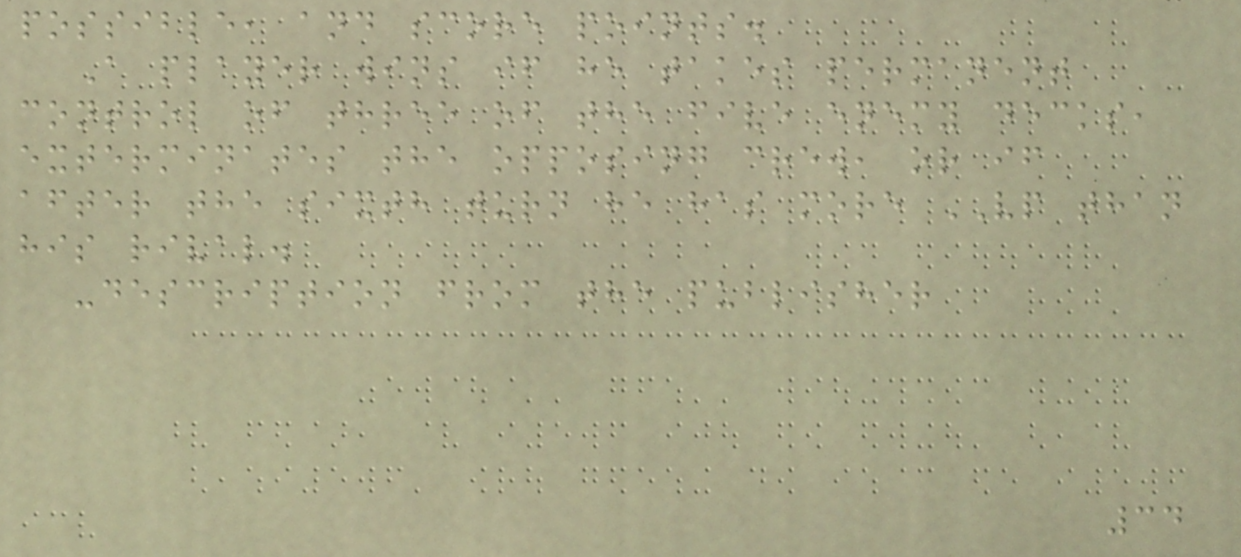possible, and score points.
A player wins if he takes permanent
control of three of the five enemy decks,
exterminates the opposing crew, or if
after the sixth turn he has more VP than
his rival.
-description from the publisher
34
